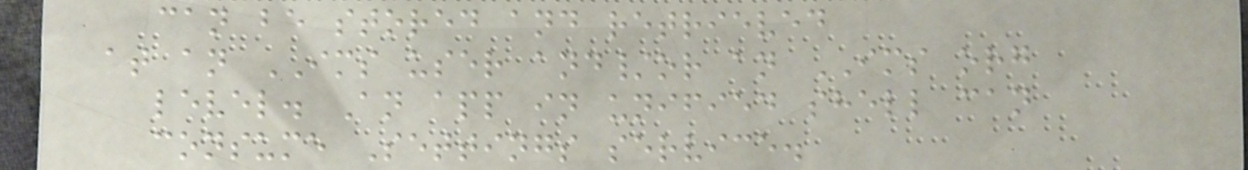can be stored and retrieved
at an IMS user and/or an IMS org
level. An app in unified shell can
consume Settings service.
